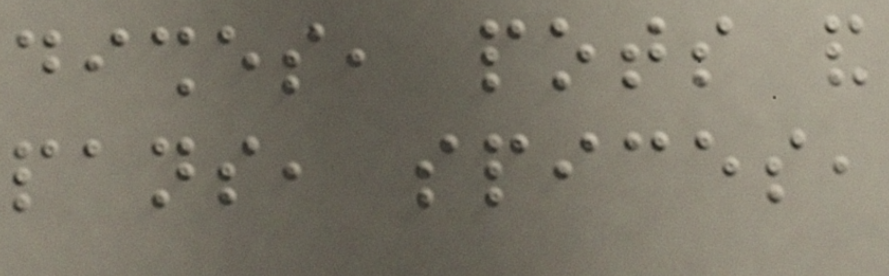dishes, pots and
pans, spices,
